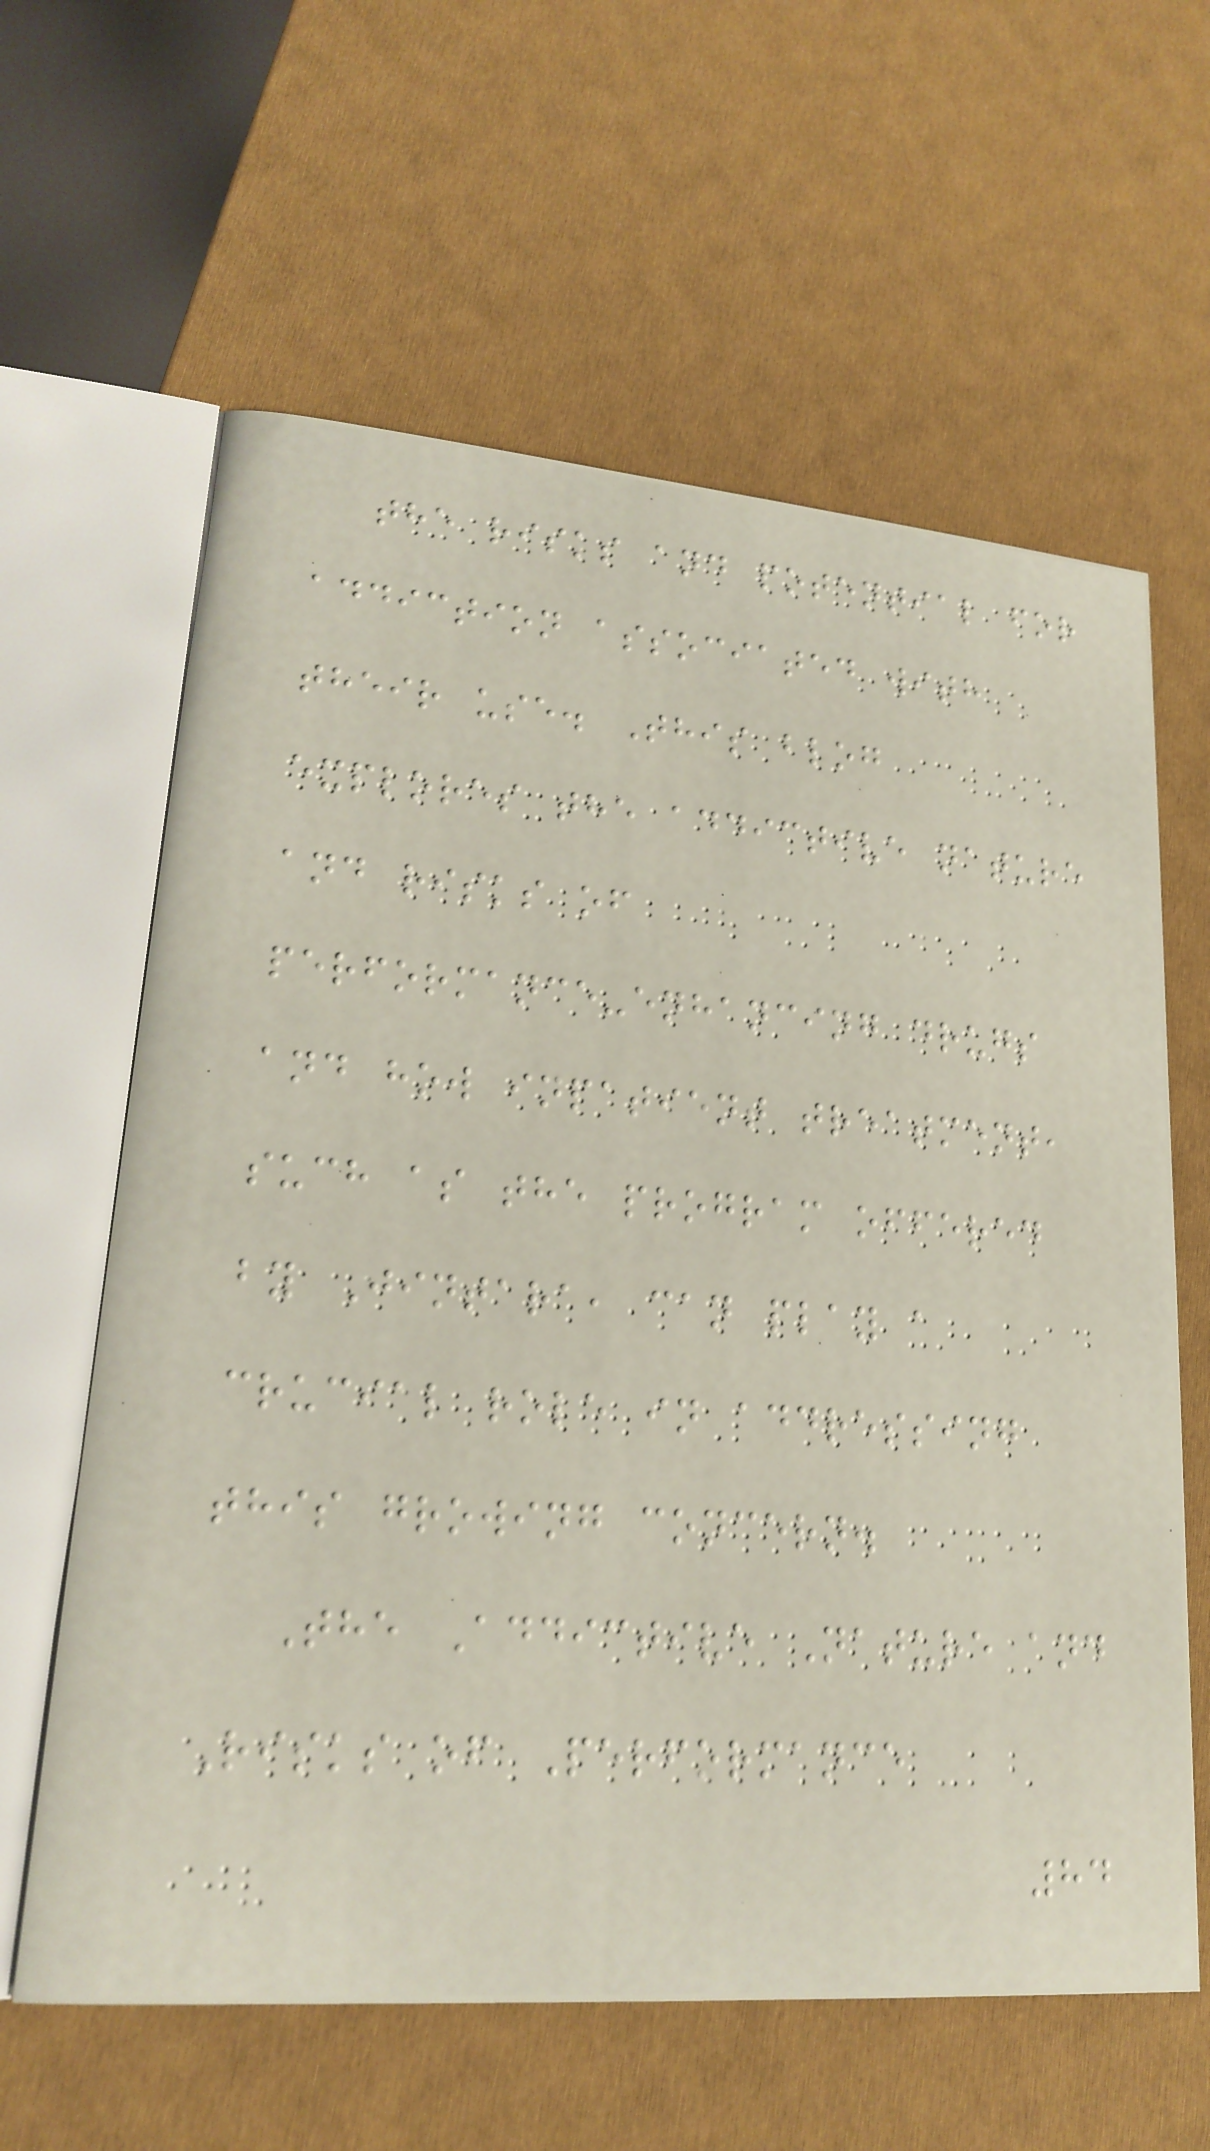the risks and potential for
addiction associated with
their use. This blog
explores the addictive nature
and risks of
performance-enhancing drugs
and how inpatient treatment,
such as the program offered
by Jintara, can play a
crucial role in addressing
this growing concern.
The Addictive Nature and
Risks of Performance
84
